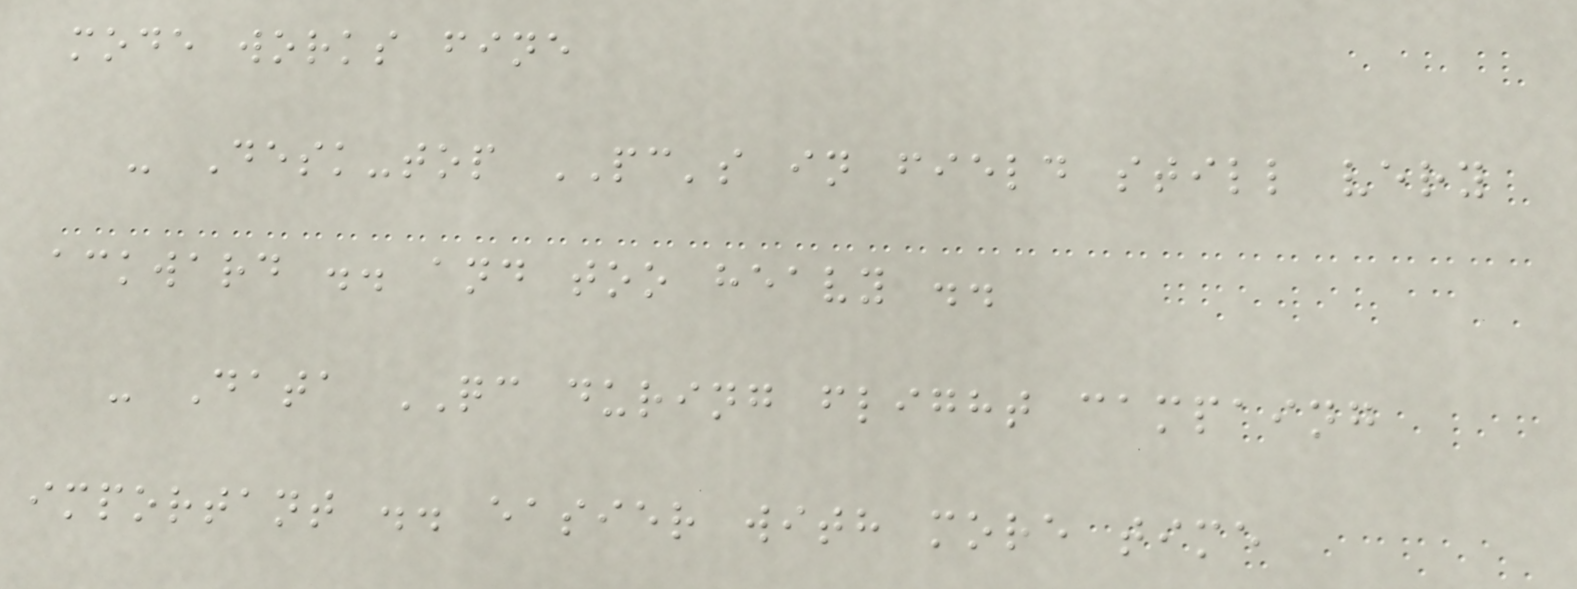mode works fine
- Desk-top PC's in field still very
ackward .. and too heavy ..
- Data QC during flight campaing
important .. easier with more time
